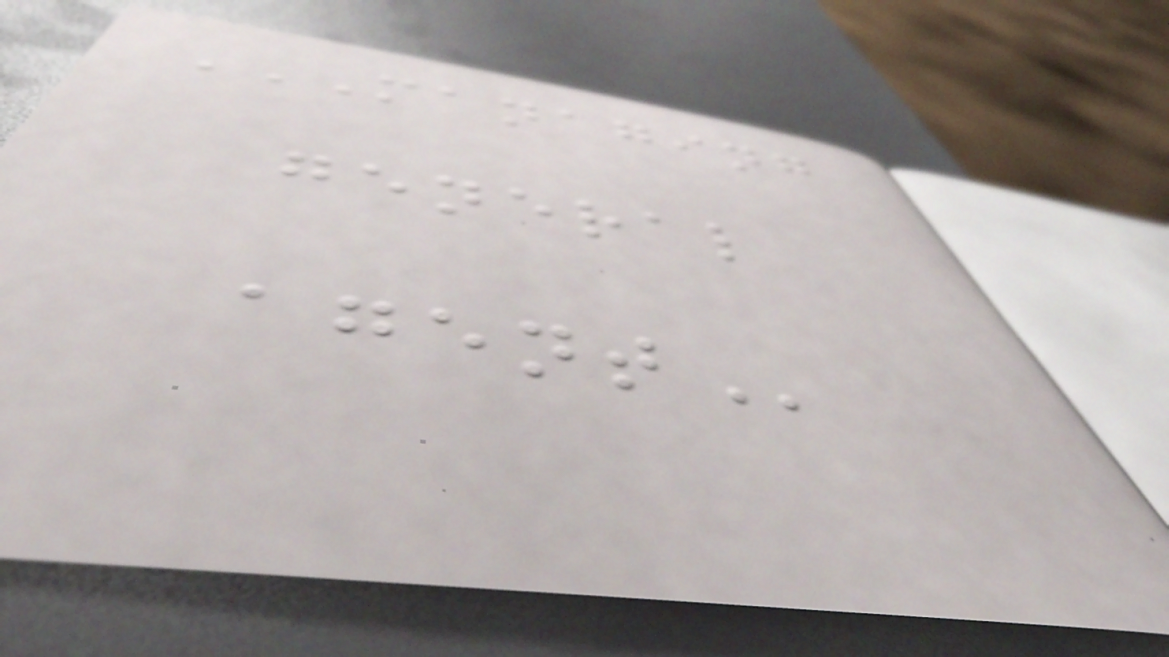MANAGING
GENERAL
AGENT
